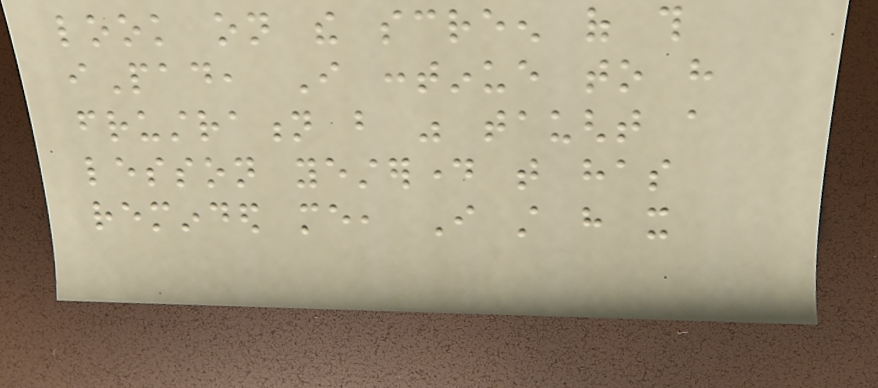look on the screen of this
iPad, I continue to have
frustration but was taught a
lesson yesterday that has
reminded me, I still have it
